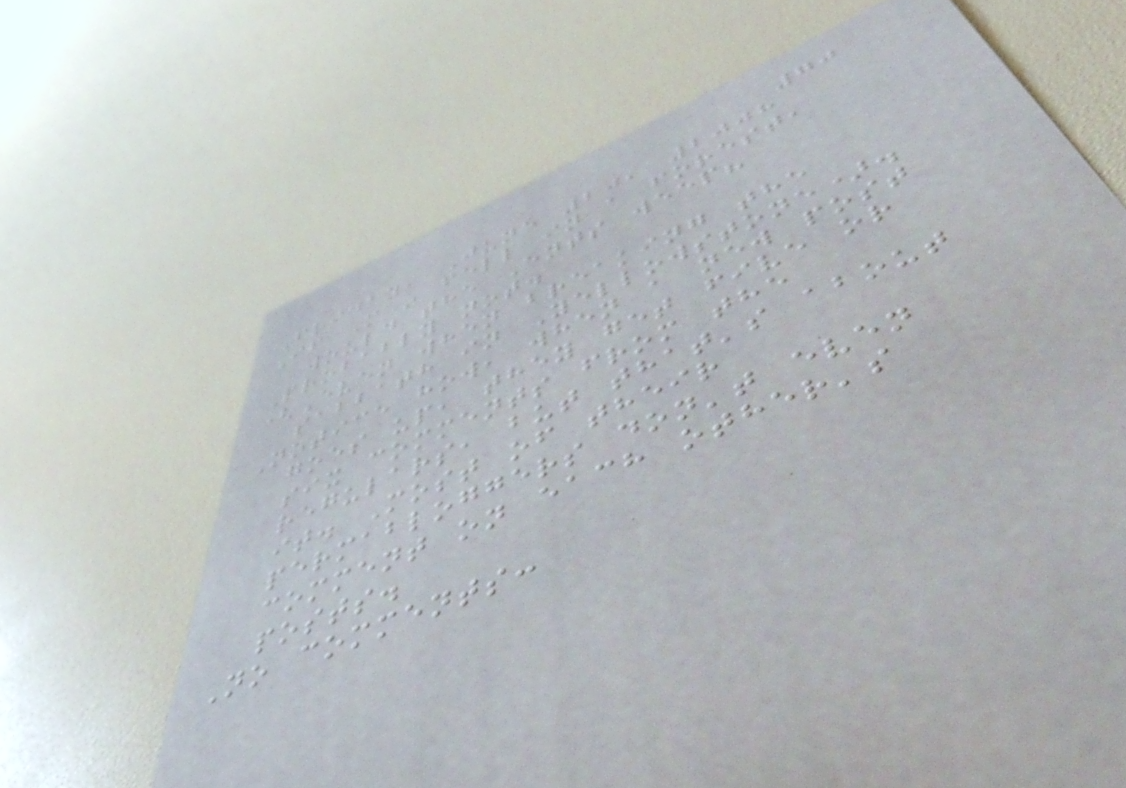70
Friday, June 20, 2008
If M* fell in a forest,
would the Ents weep?
Probably not.
(Even when breaking the
sabbath in Yellowstone).
Notice how, when a new post
goes up, they get five or
six comments from the
regulars, but that's about
it. Most of their
permabloggers don't even
comment on each other's
posts.
No comments:
